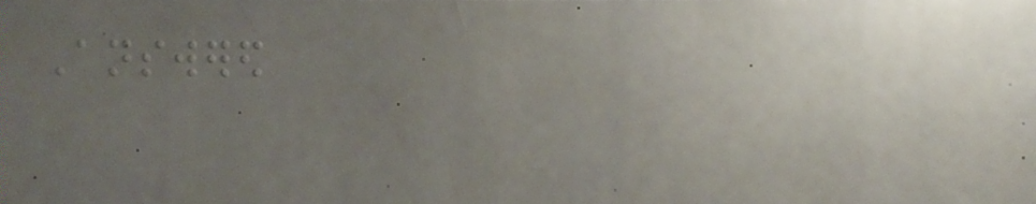Answered
